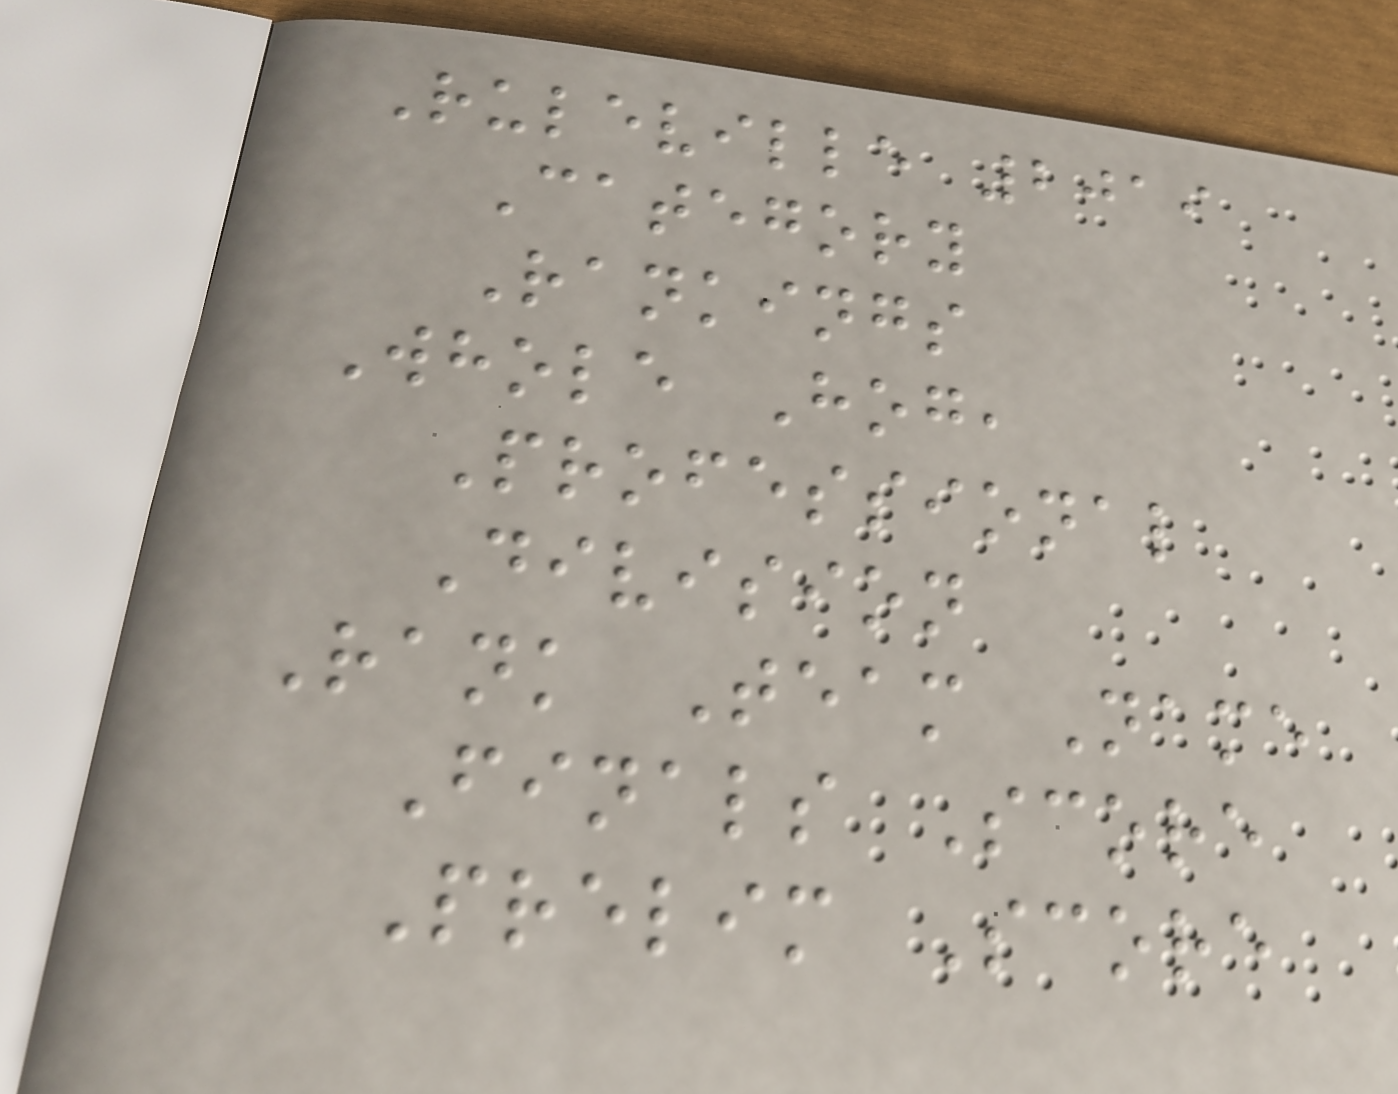Ruleville 2019
Category
Rankings
Whole Hog,
Professional
Division
Rank Team Name
Finals Score
Prelim Score
